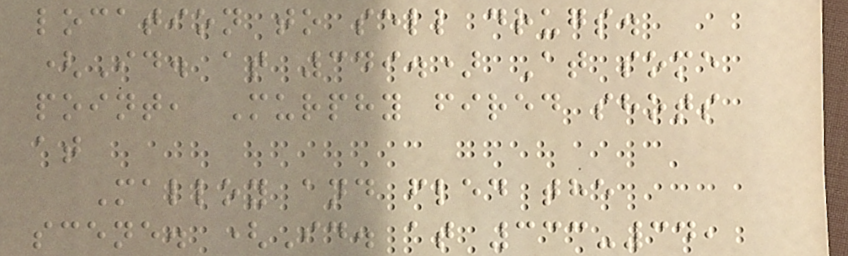location to sell drugs.
(Id. at 349.) At some
point, Murphy fired shots
at
Malloy and fled the
scene. (Id. at 333-34,
